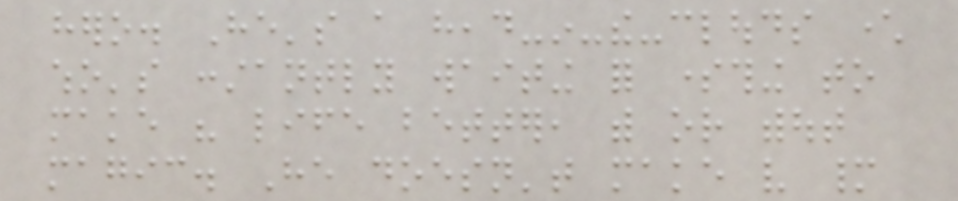hero. He's a head-in-the-clouds character
who's constantly waiting for something to
make his life better, with or without
magic. He doesn't make very many
